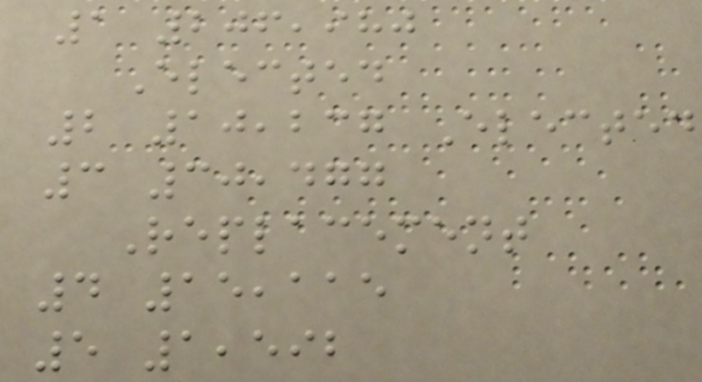1 206,980
Elected
2 10,237 Elected
3 30,477
Replacement
4 15,115
5 1,592
